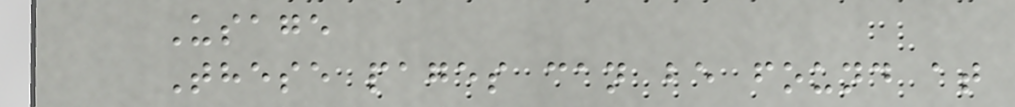Usage
These pages can be found at
